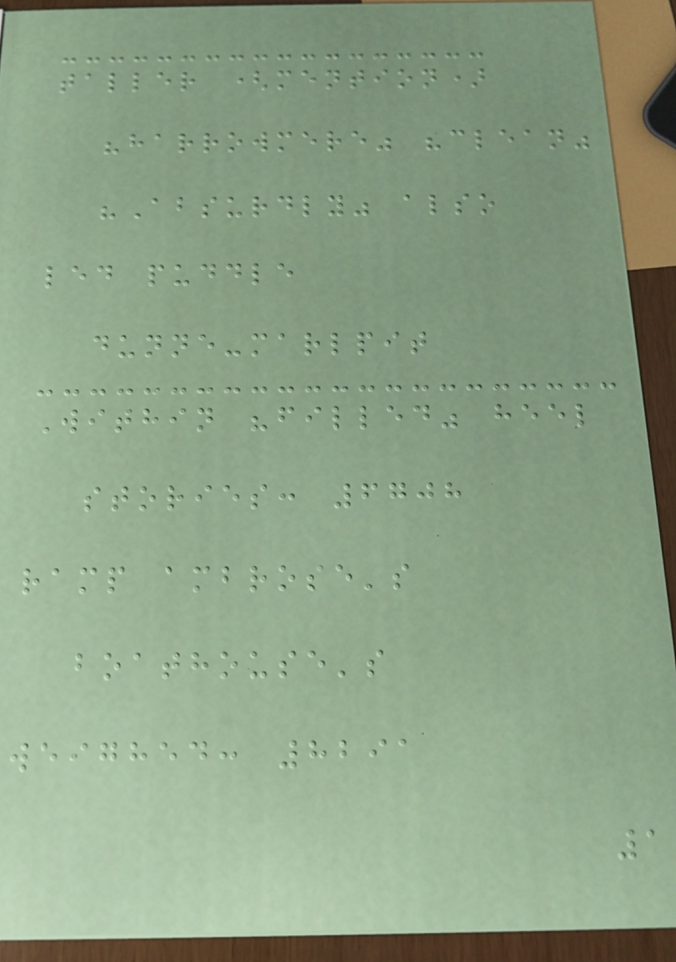taller (mention)
"harrowmere" "clean"
"Absurdly" also
led puddle
dunne-marlpit
Within "filled" heel
stories: 6708
ramp ambrose's
boathouse's
weighed: 8291
1
